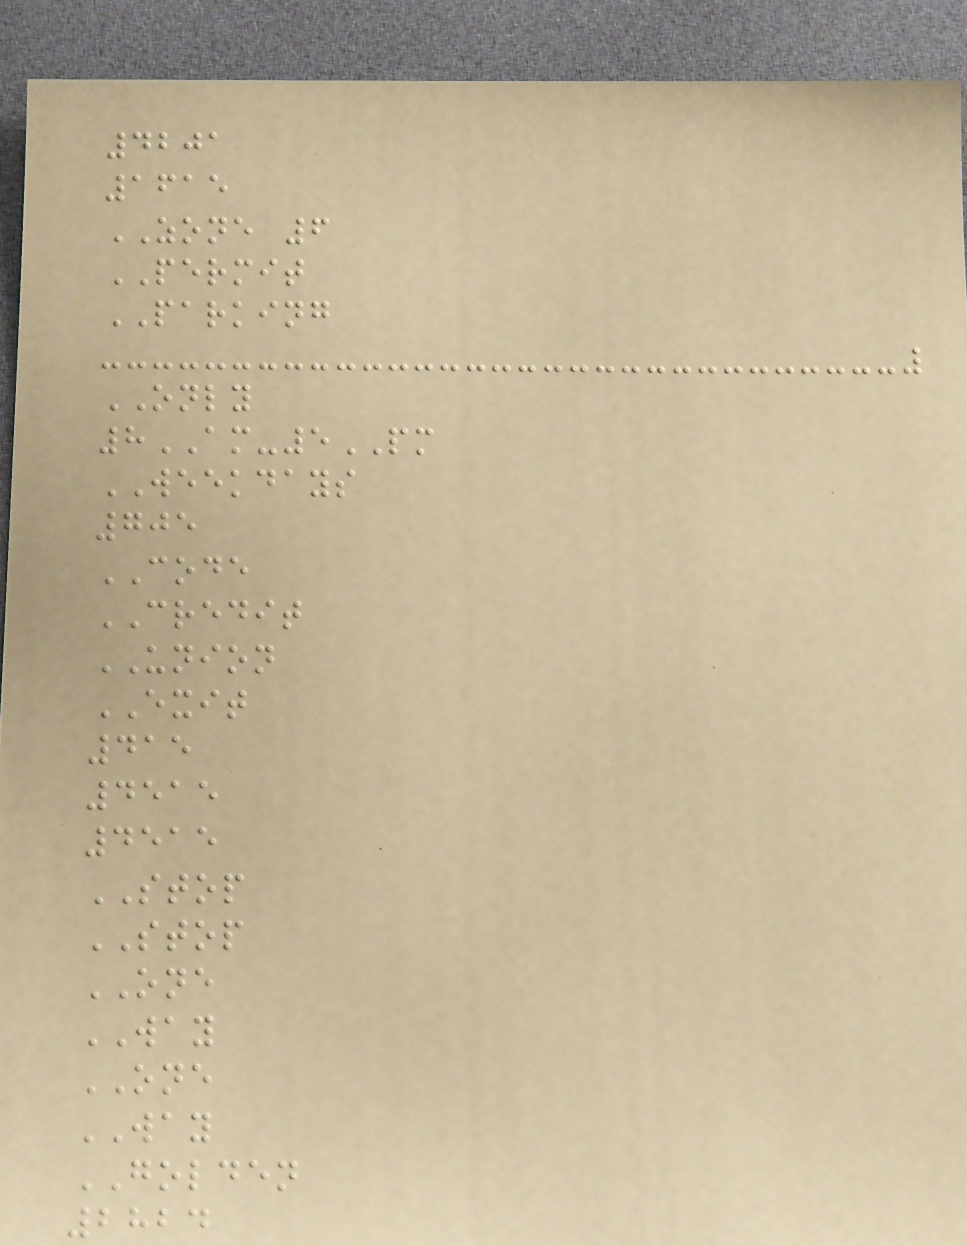4201
1615
ZONE 6
PERMIT
PARKING
ONLY
8AM-5PM
WEEKDAYS
705
CODE
CREDIT
UNION
EXIT
415
4515
4515
STOP
STOP
ONE
WAY
ONE
WAY
GOLDEN
2824
